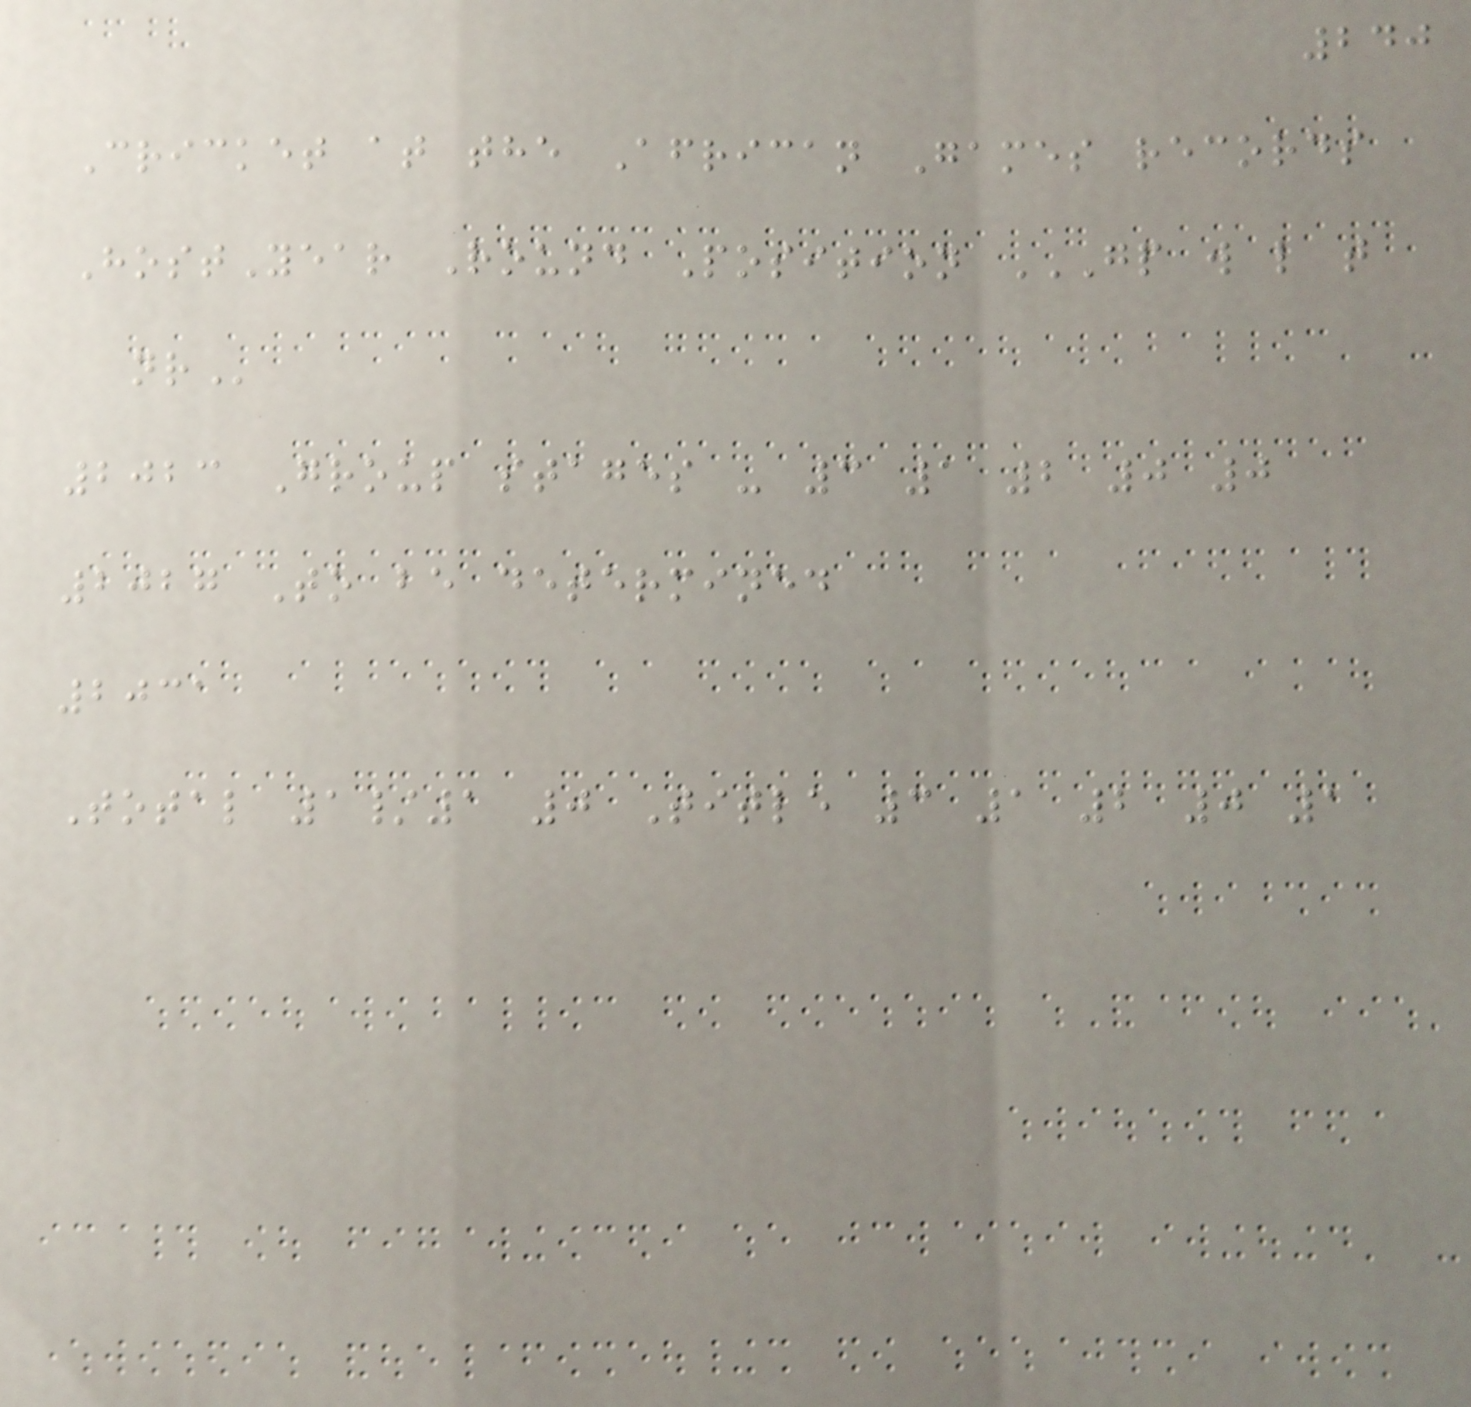240
Cricket at the African Games records
HostYear Round Position GP W L T
NR
2023 Group stages - 3 1 2 0 0
2027 To be determined
2031
Total 1/1 0 Title 3 1 2 0 1
